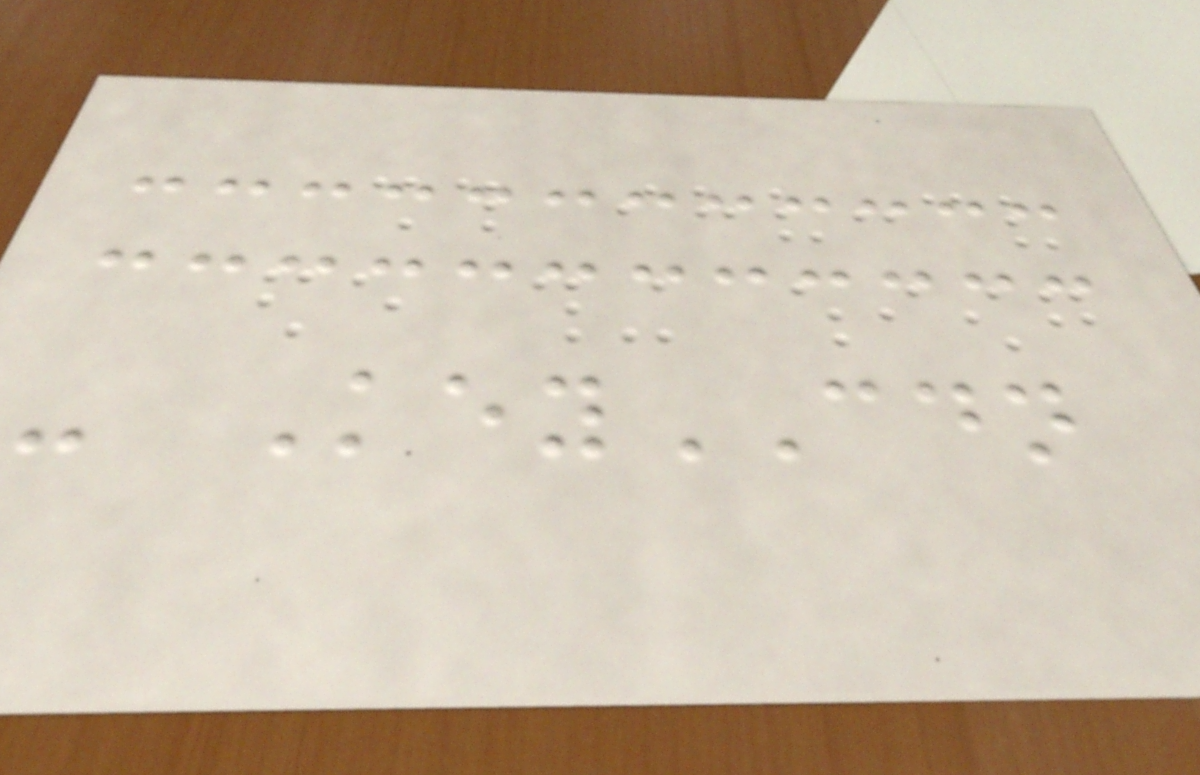- KeyCDN
